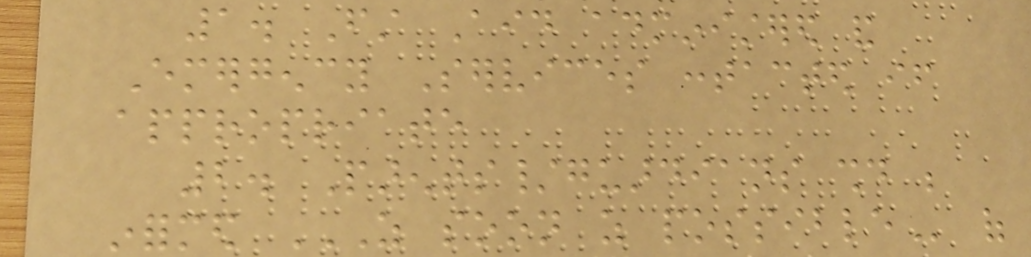1. First Aid administered and
Emergency Services contacted if
appropriate
2. Parents/guardians should be
informed AS SOON AS POSSIBLE of
